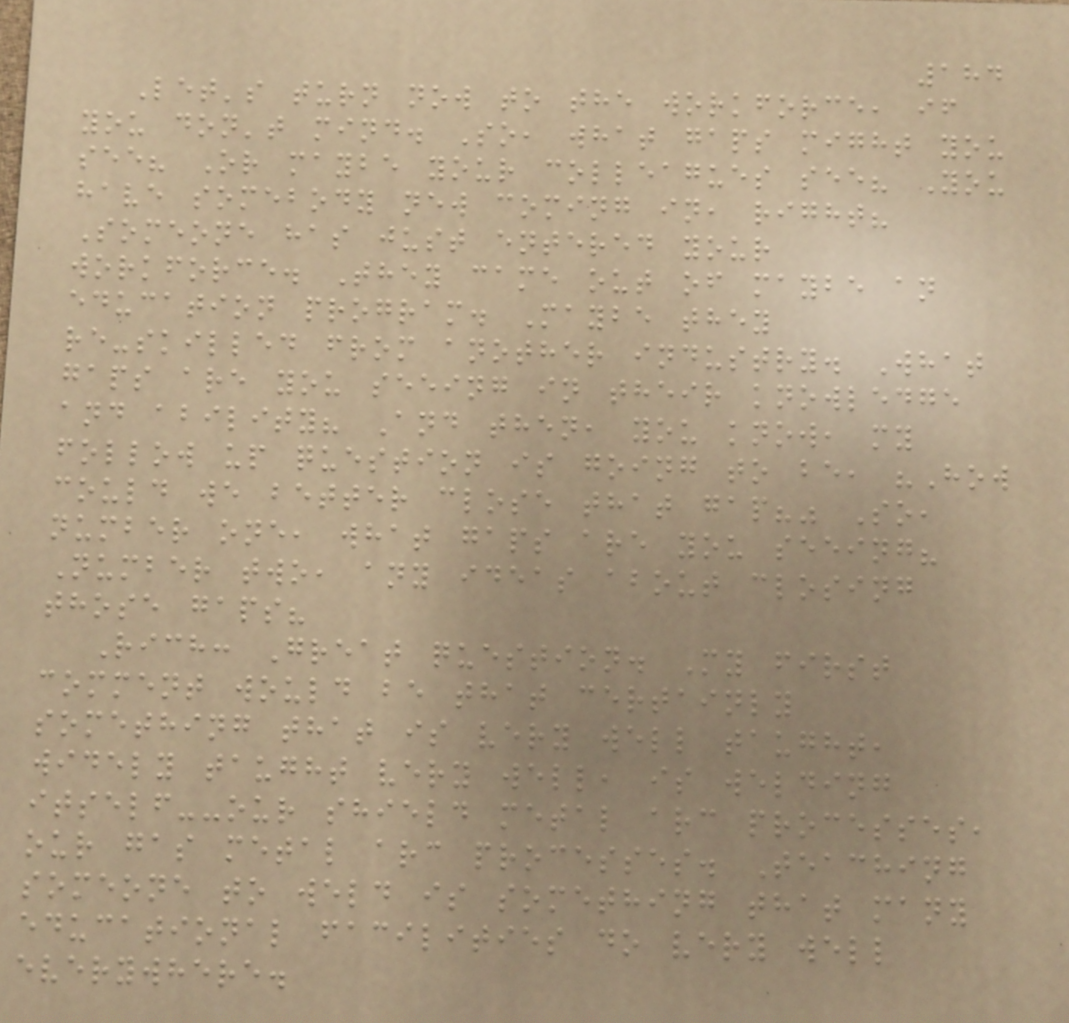184
Let's turn now to the workforce, if
you don't mind. So, what gaps might you
see? Or maybe your colleagues see? You
have somebody new coming in, right?
Someone has just entered your
workforce. They came out of maybe an
education program. Maybe they
re-skilled from another industry. What
gaps are you seeing in their knowledge
and ability? And then, you know, my
follow up question is going to be, "How
could we better close that gap?" So,
number one, what gaps are you seeing?
Number two, any ideas about closing
those gaps?
Rich: Great question. My first
comment would be that certainly
something that is very well taught,
widely taught very well, is welding
itself--our shield metal arc processes,
our gas metal arc processes. Teaching
someone to weld is something that many
educational facilities do very well
everywhere.
